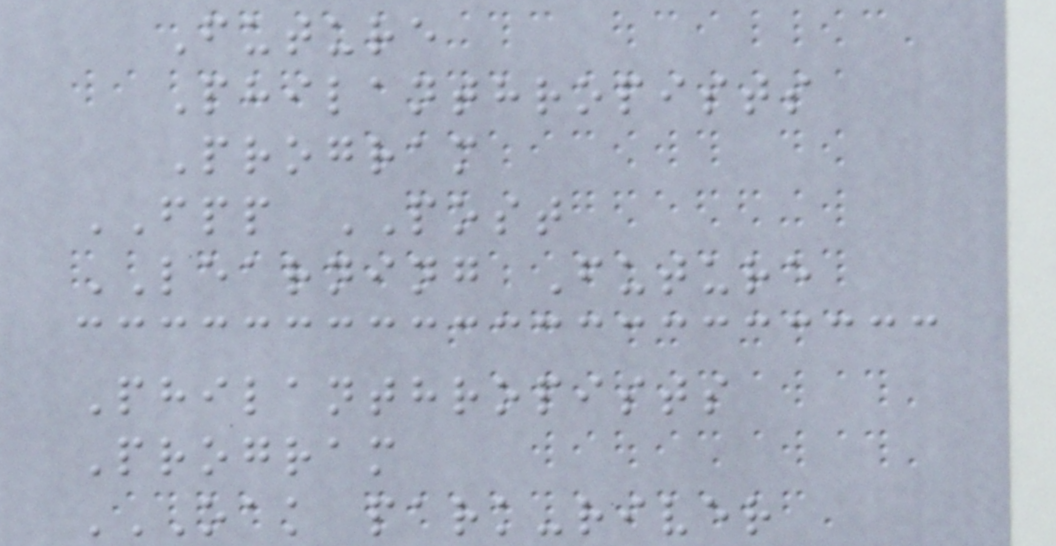Future
Philanthropists
Program
FPP POST
LEARNING Future
Philanthropists
Program
OAK PARK-RIVER
